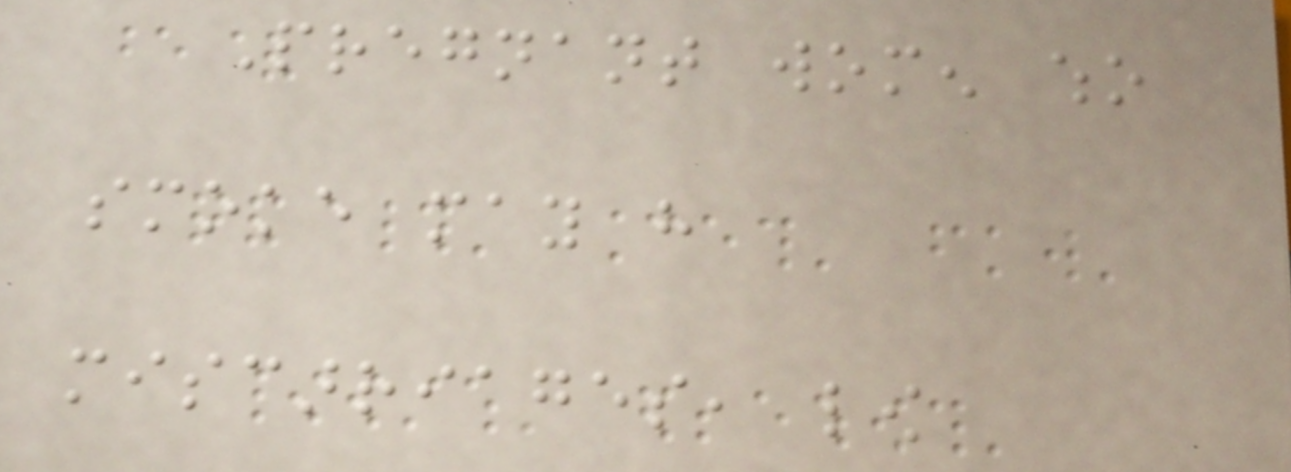Pregnant women who
smoke may have
miscarriages, low
